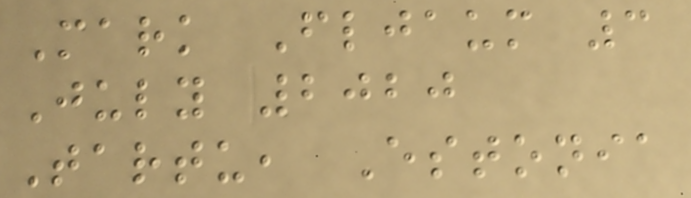Mark Fljaum 3
July 2020
Tartu, Estonia
